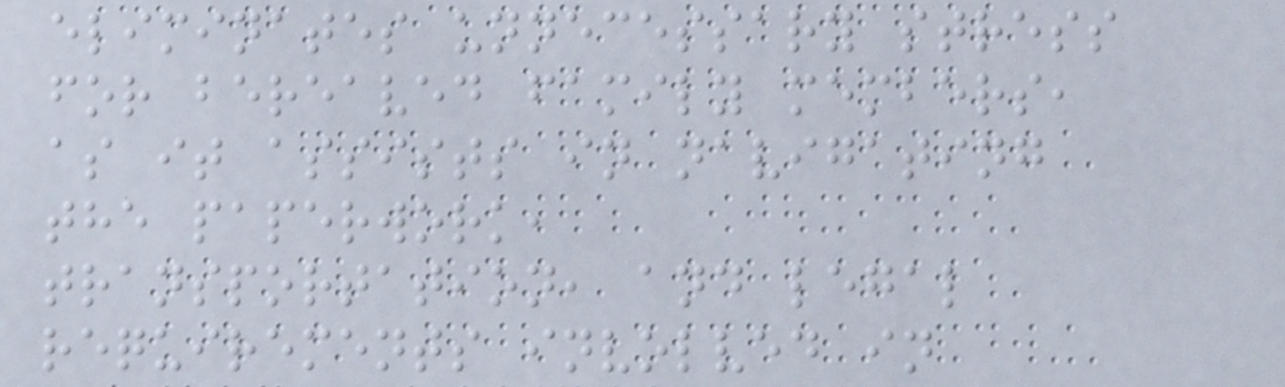eliminates unnecessary stress
for bereaved family members,
as it assists in navigating
the paperwork,
transportation, and legal
requirements involved in
